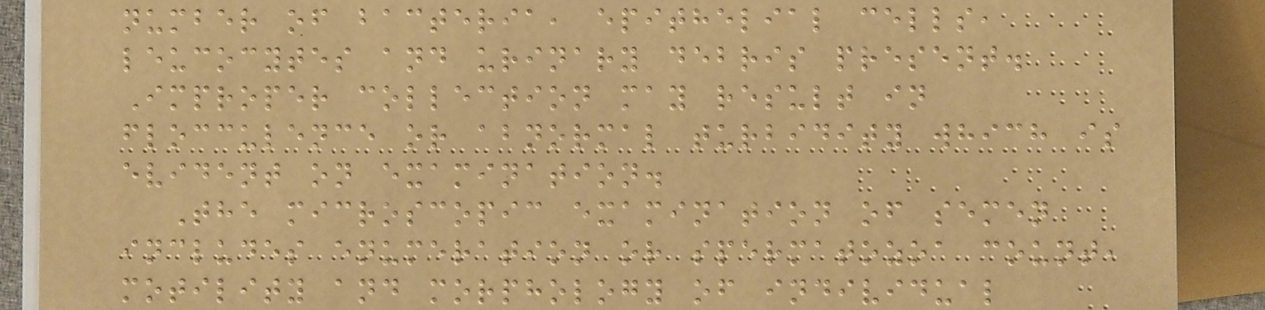number of bacteria, epithelial cells,
leucocytes and urinary debris present.
Improper collection may result in
flocculence or abnormal turbidity which is
evident on examination.
The microscopic examination of semen
includes enumeration or spermatozoa count,
motility and morphology of individual
